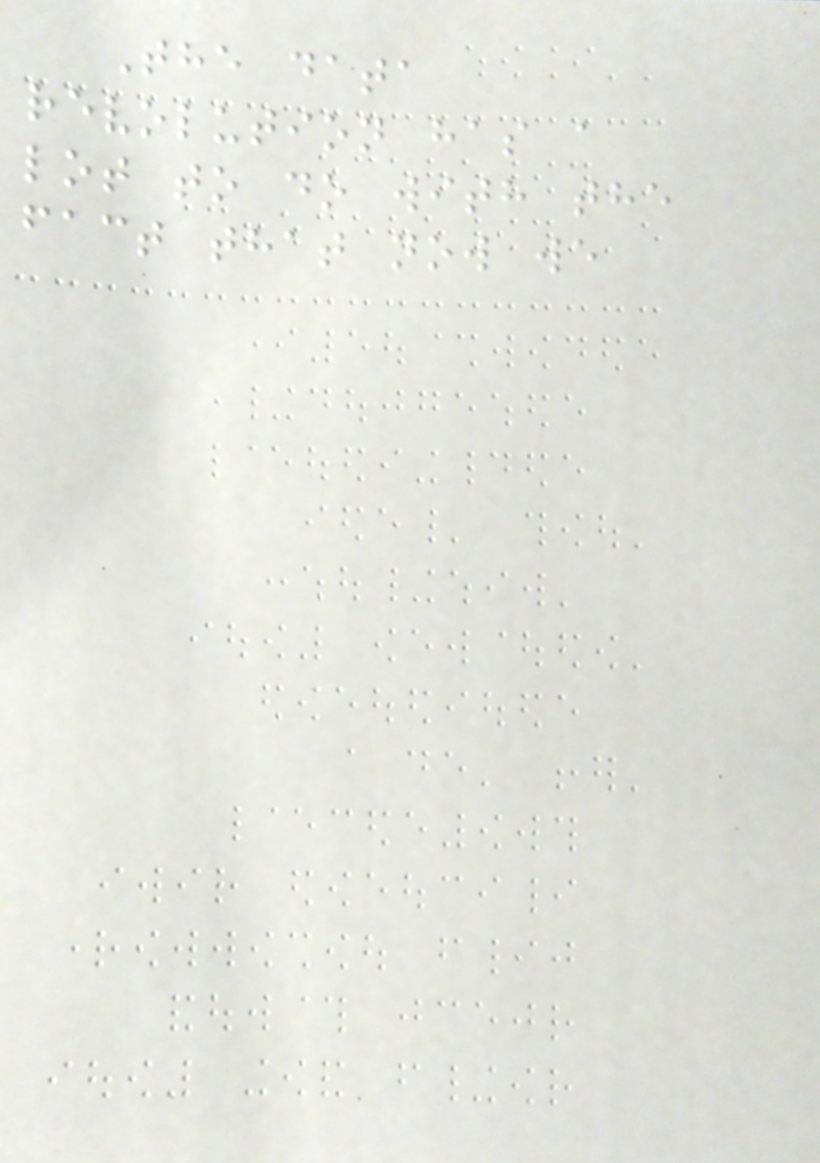The data
revolution has a
lot to do with the
fact that now we
